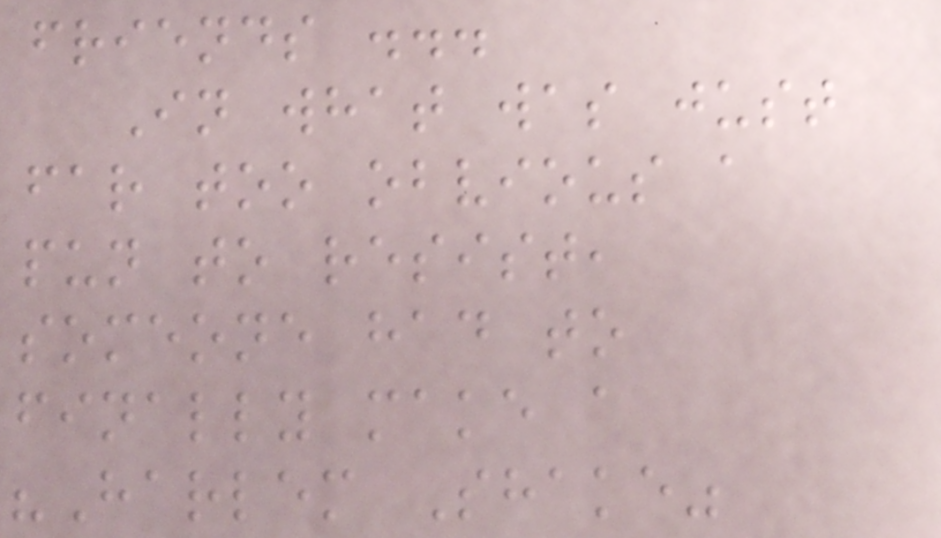friends ...
In what was just
far too obvious a
pun to resist,
someone had to
finally make a
"Harlem Shake"
